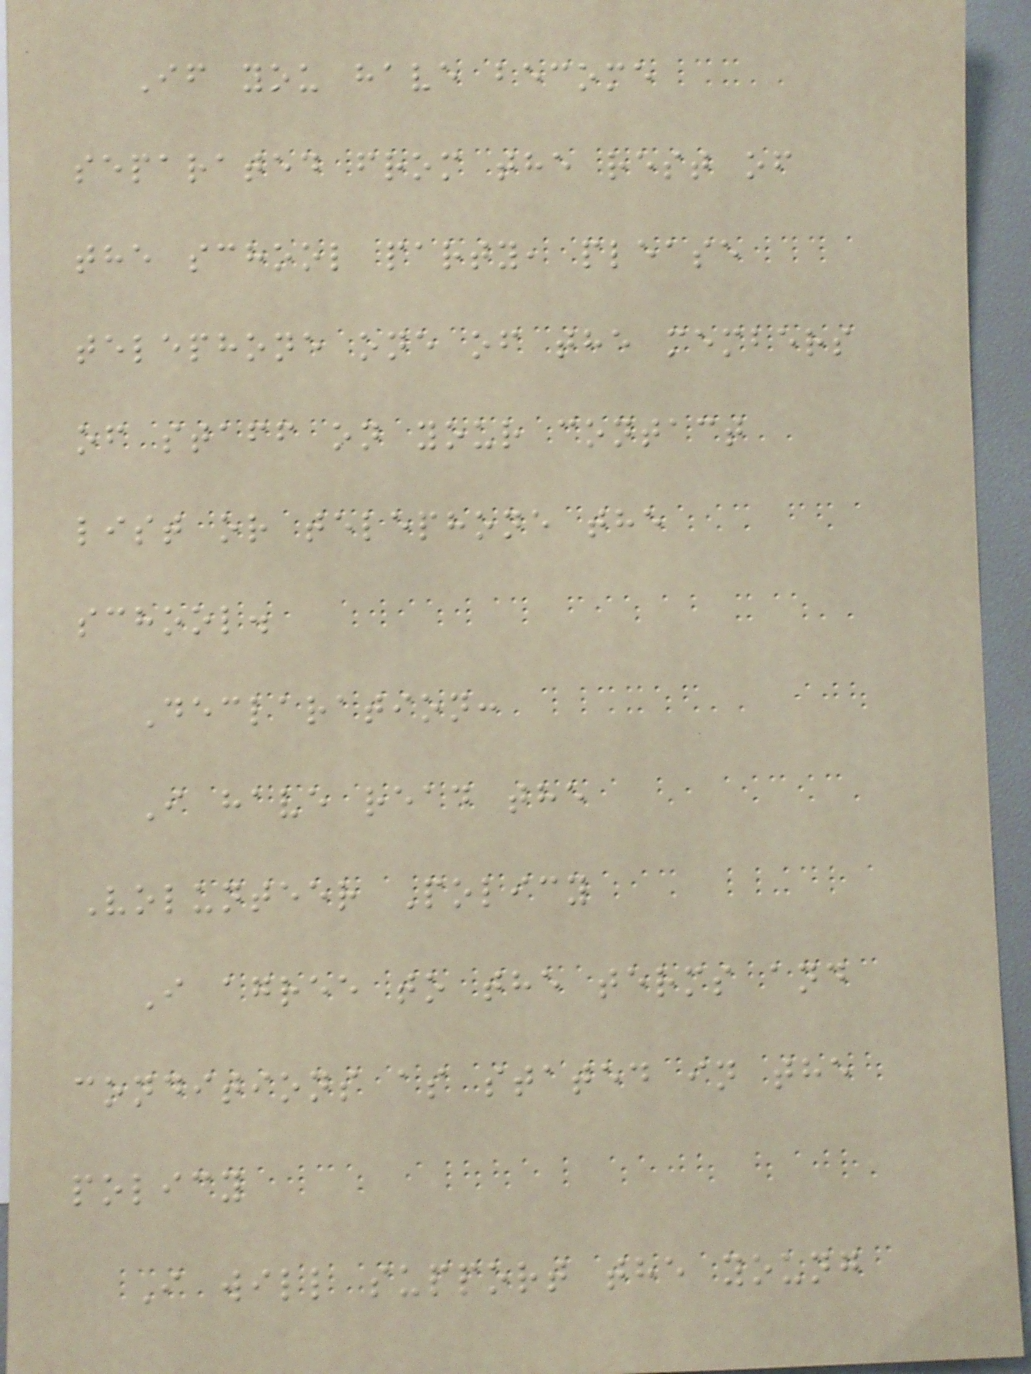If you have become
separated from the rest of
the school party, please
telephone one of the members
of staff on your contact
list or telephone the
school.
Declaration:
I have read the
Volunteer Policy
I agree to the terms and
conditions as stated in the
policy
I will support the young
